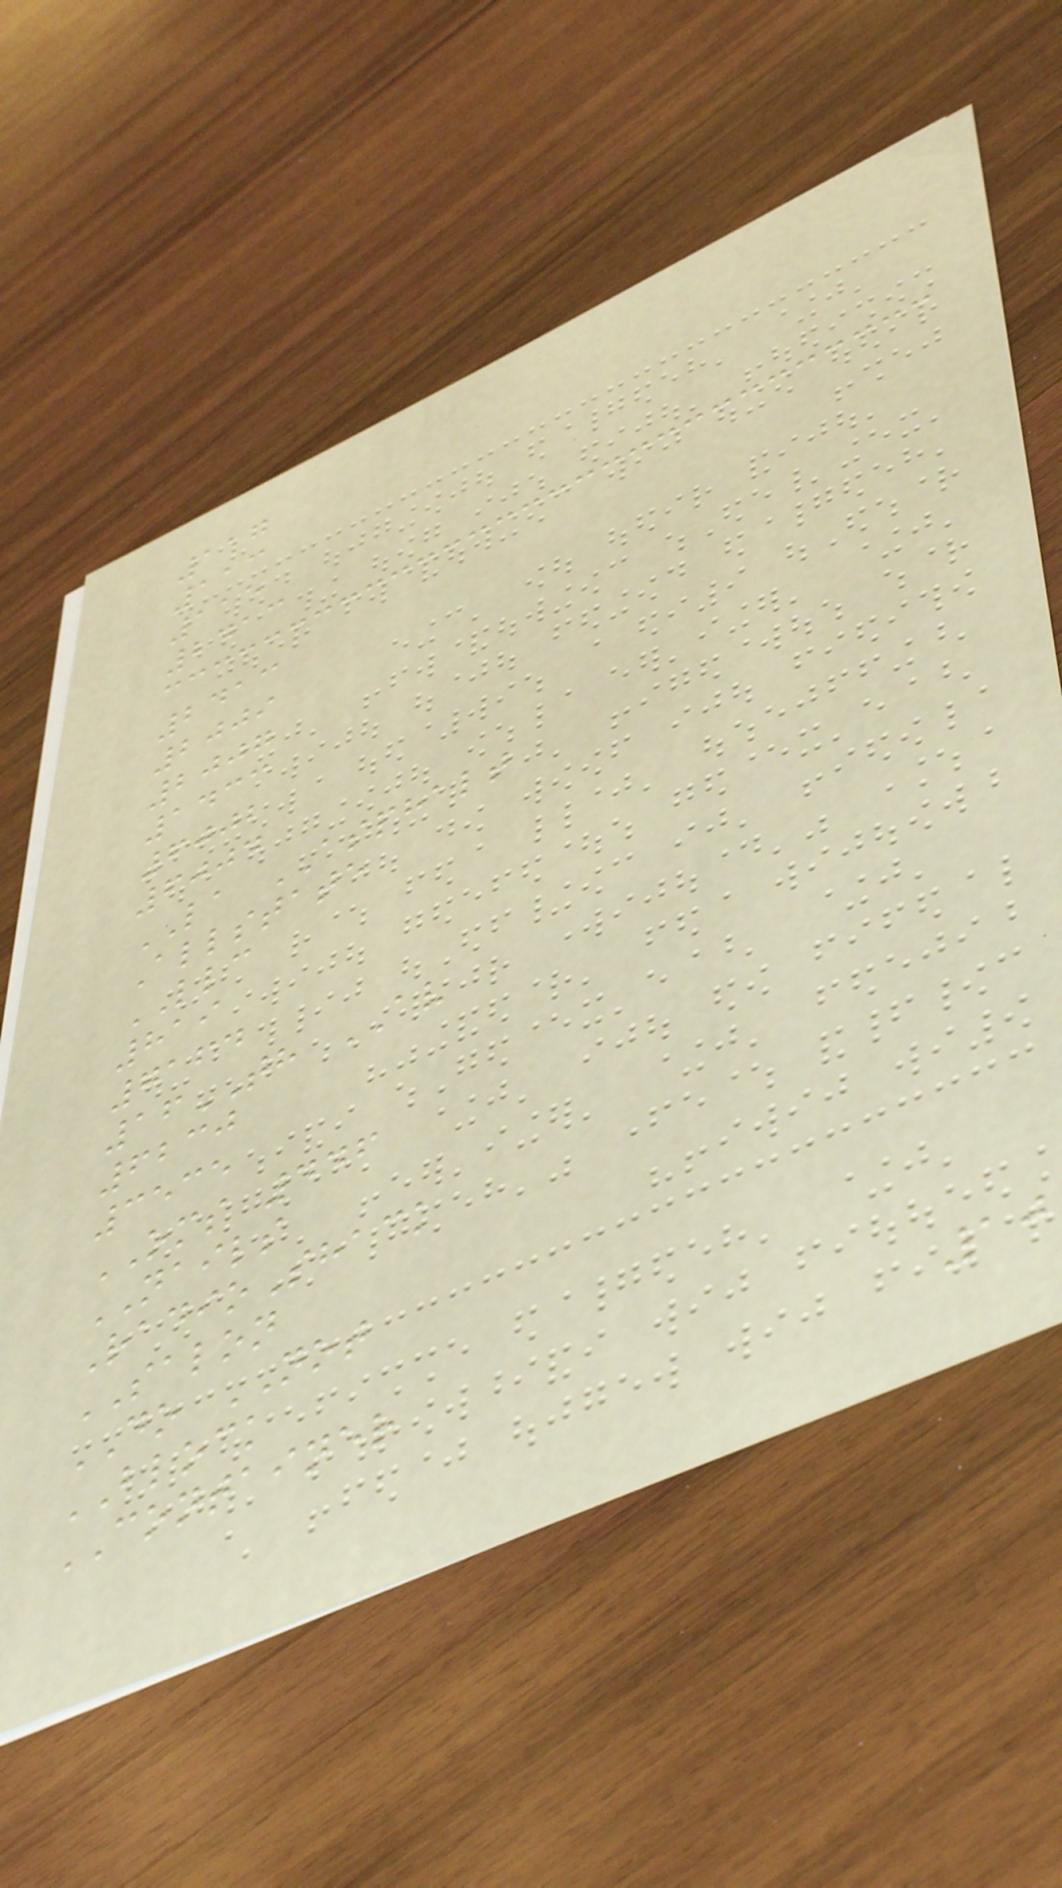117
113
115
2413
2413
2009
2007
1433
6002
6004
LA ASPHALT
Allstate
LLC
819
7164
16TH AV
6230
3535
OMS 446
NAILS
RadioShack
SALON
DO NOT
BLOCK
CONTAINER
10
